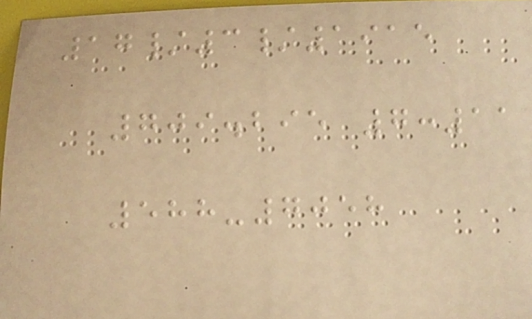17/3/1915
709.295 7:11
588-7058
